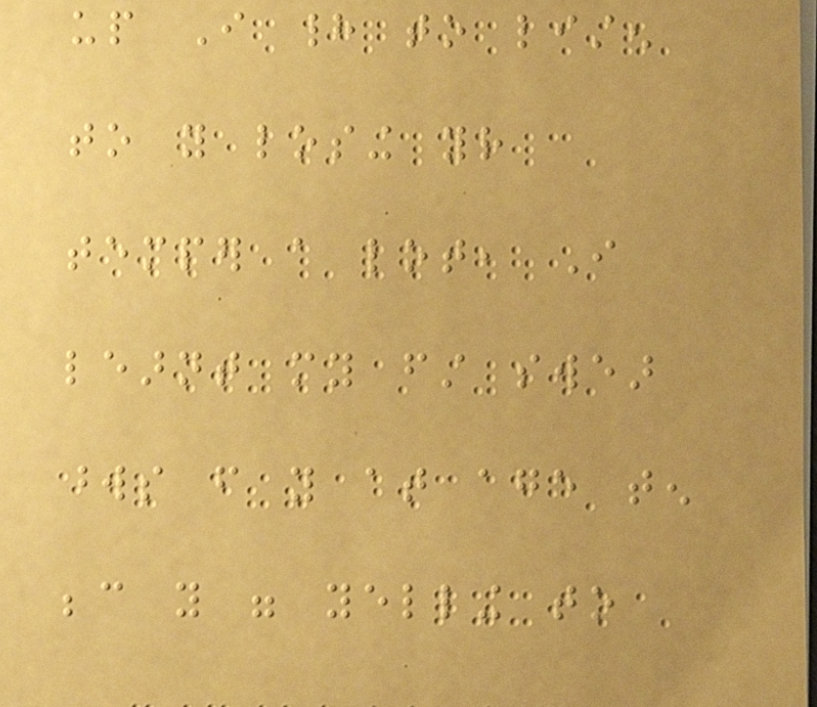up I had to listen
to you losing your
temper a lot, I
learnt my first swear
words from you at age ten
because you were yelling to
